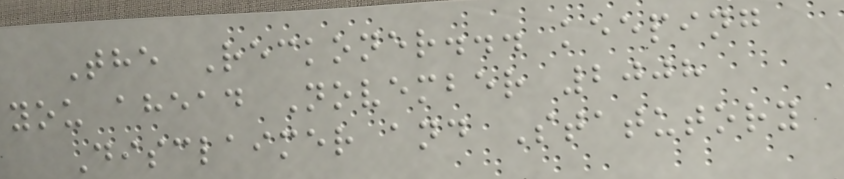The Reckoner... keeping
you ahead November 2008
Disclaimer and Statutory
